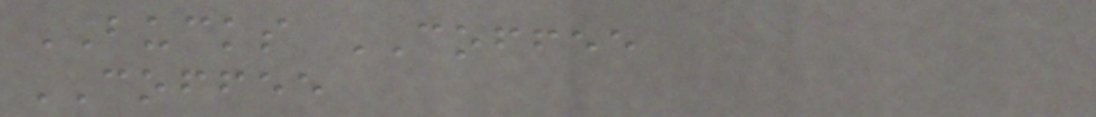BUCKS COFFEE
COFFEE
